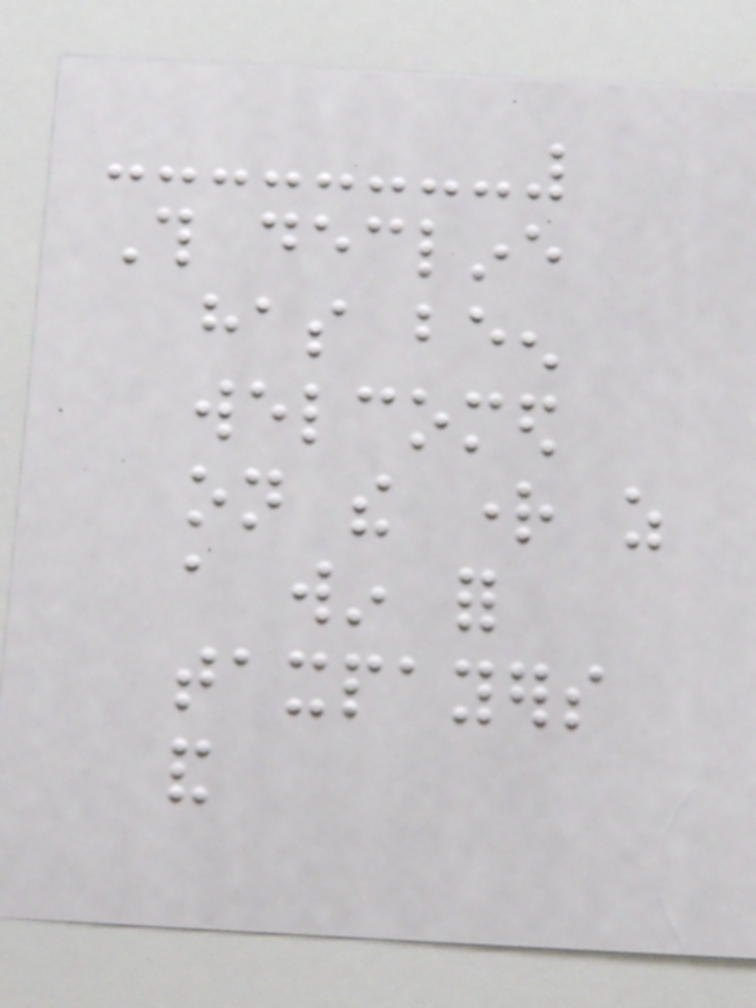This decline
has been
welcomed
on the right as
a win for
taxpayers
and
